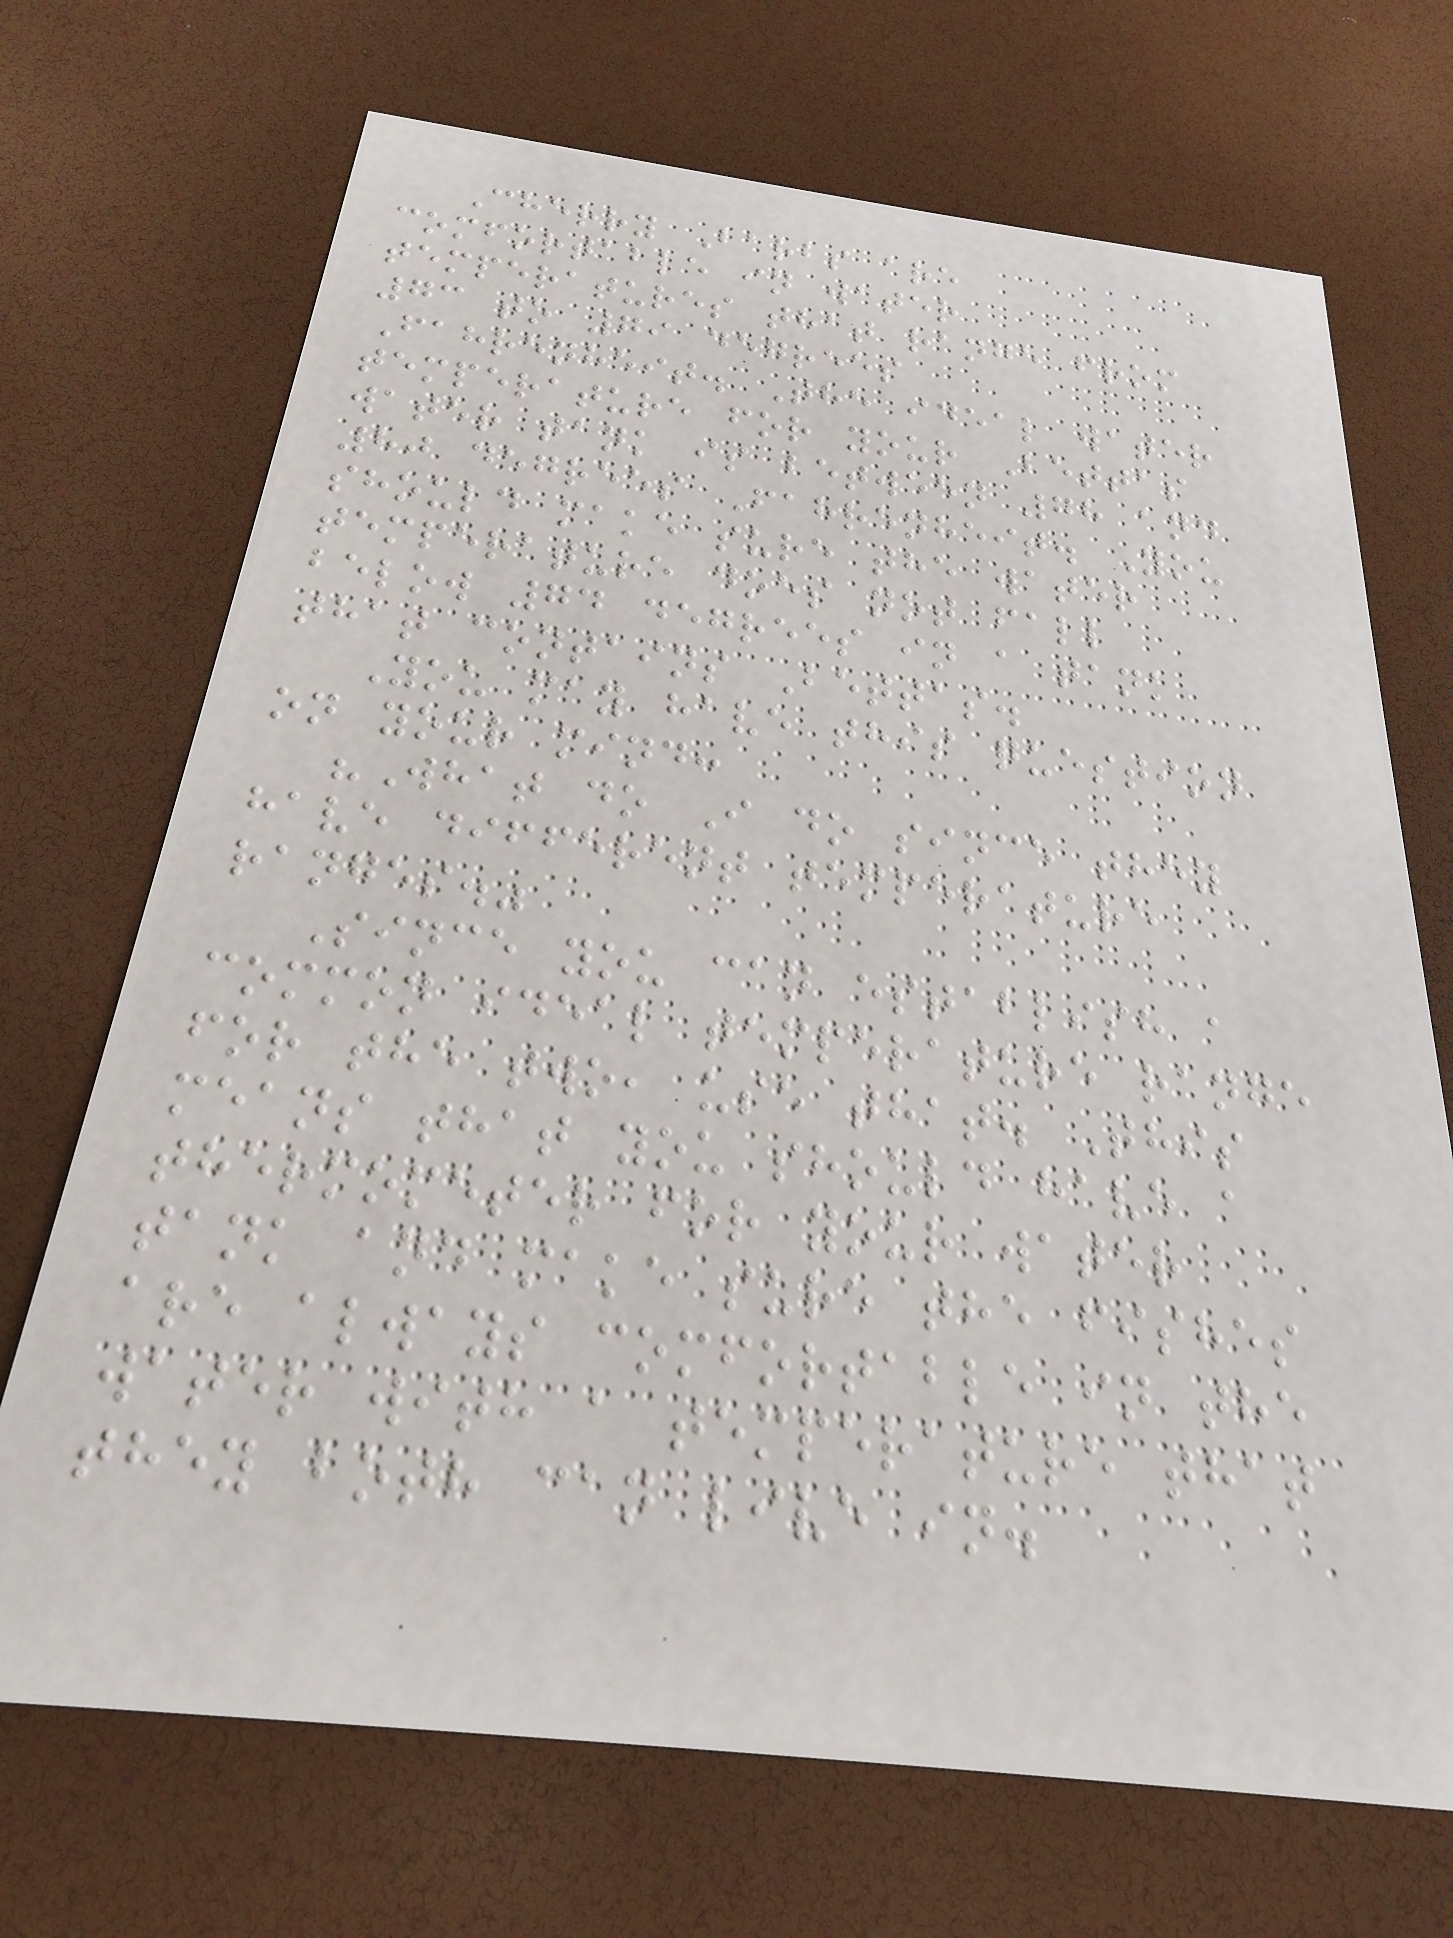Cherry Barbs are
comfortable in water
temperatures that range from
73 to 79 degrees
Fahrenheit. The ideal water
temperature for your Bettas
water tank is between 78 and
80 degrees Fahrenheit. You
should make sure the water
temperature does not fall
below 74 degrees in a tank
that contains Bettas.
You may have this question
on your mind:
"What do I do since they
have different temperature
ranges."
Since you can establish a
common ideal temperature range
for the two, use that. This
means that you should have a
thermometer for your water
tank and make sure the fishes
are always comfortable in the
water with a temperature that
they both can live in.
